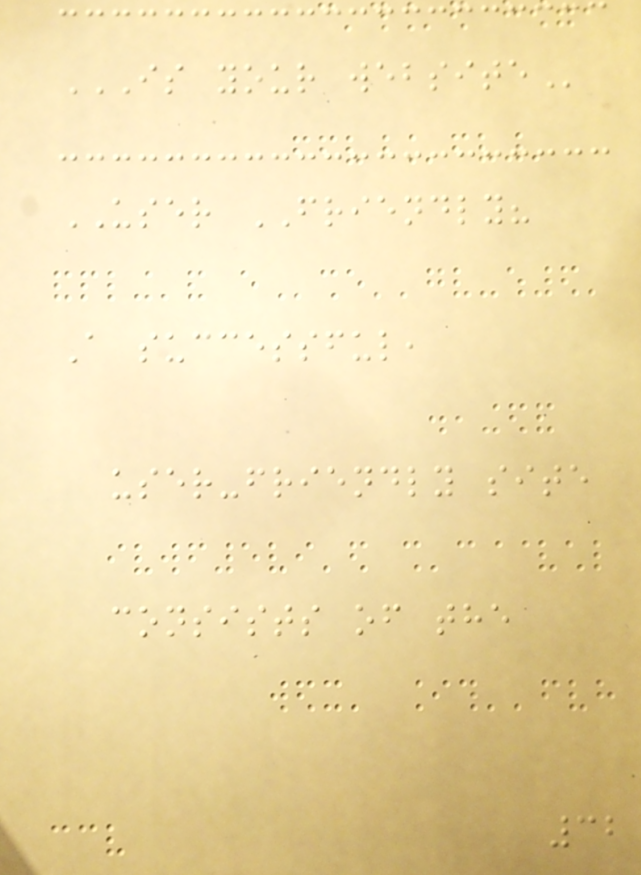IS YOUR WEBSITE
USER FRIENDLY?
A successful,
user-friendly site
consists of the
32
